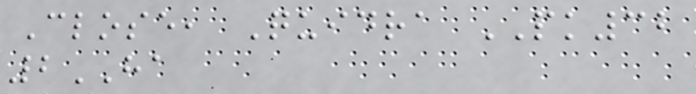Close, Quidra PK32
2HA
